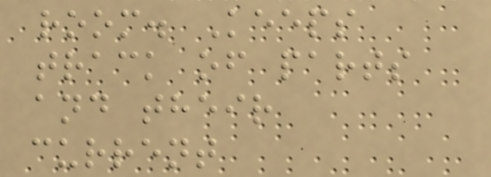room. Keeps
track of parts
and their
current
